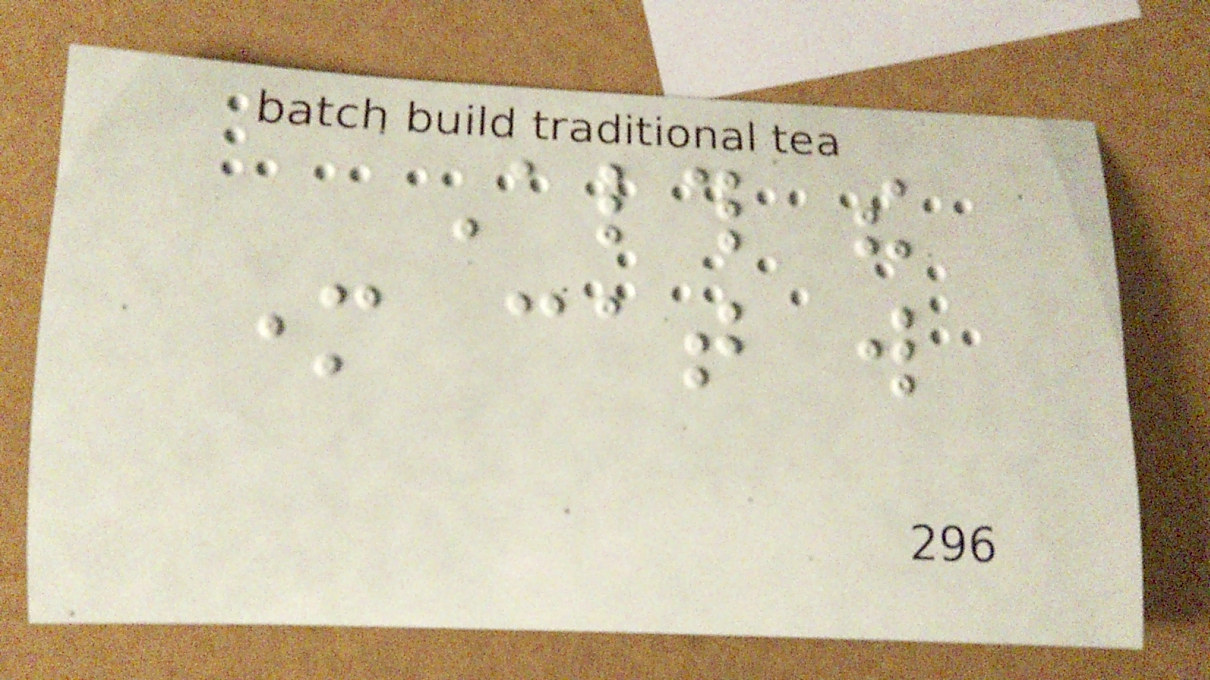Although the
mother cat will
